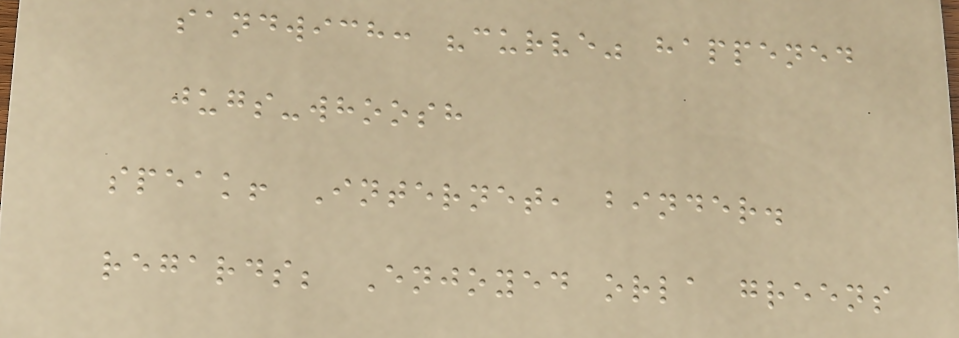sandwich: "curve" happened
jugs-whoosh
speak! Internet, binder.
regards; Enjoyed orla greens
